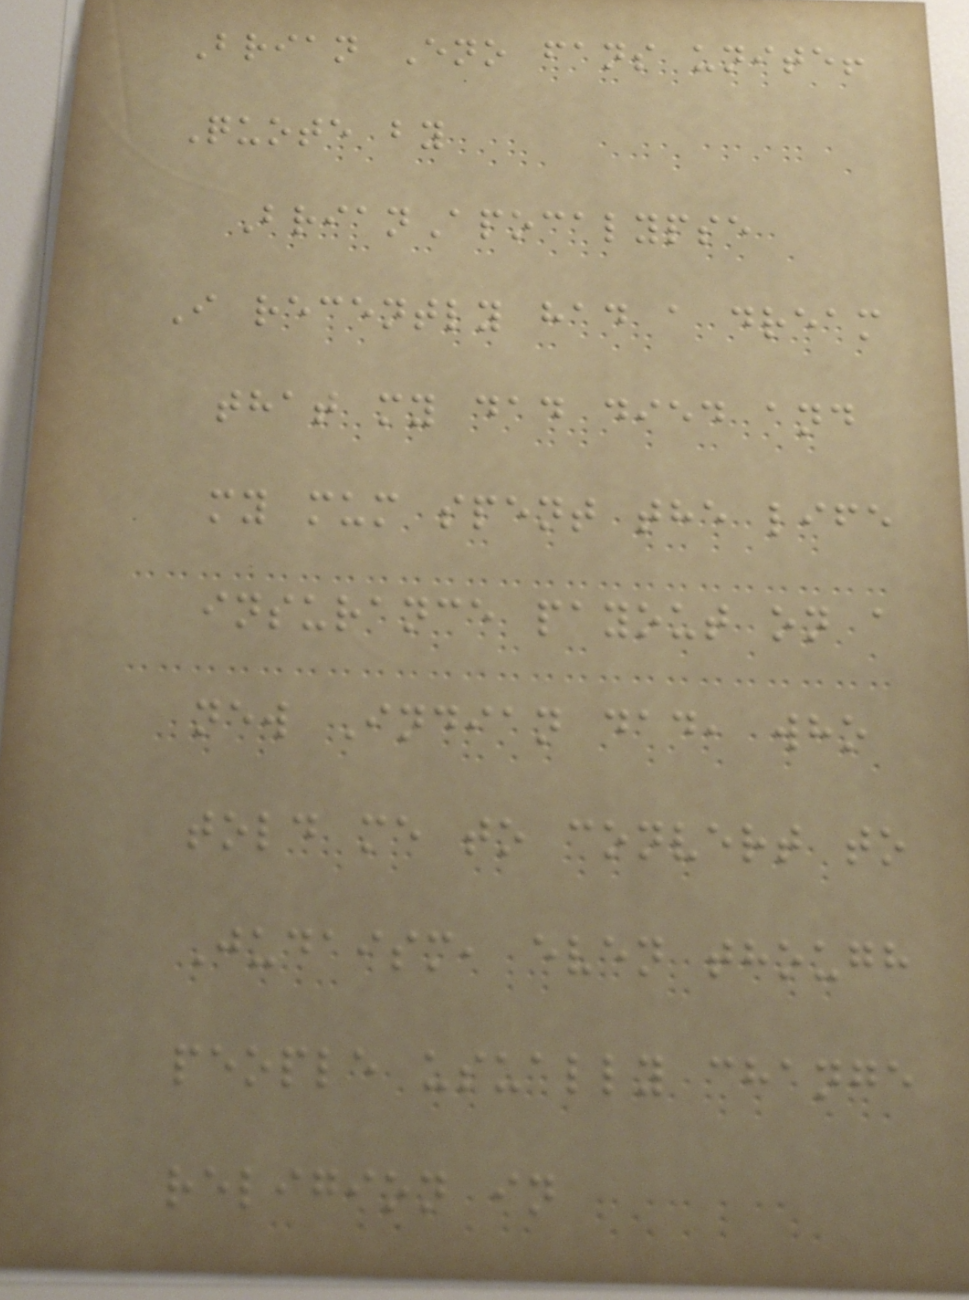Brian Eno fans unite!
Quote by
BrianApocalypse
I recently had a dream
that my dad died and
my mum spent the life
insurance payout on a
new Indian dad, who
told me to convert to
Judaism, even though
people usually change
religion in
